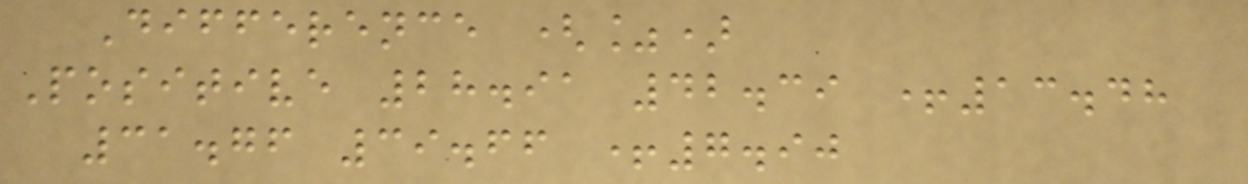Difference (%)
Positive 28.91 42.39 +13.48
31.76 39.66 +7.90
